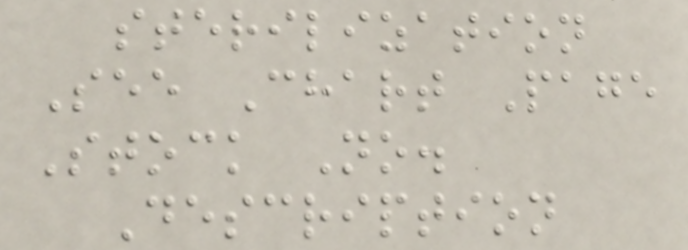sterilization
See Chart Page
Stock No.
Description
